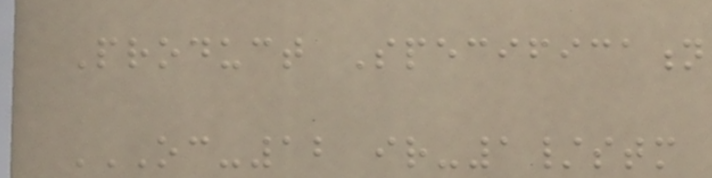Product Specification
OC-12 IR-1/STM
